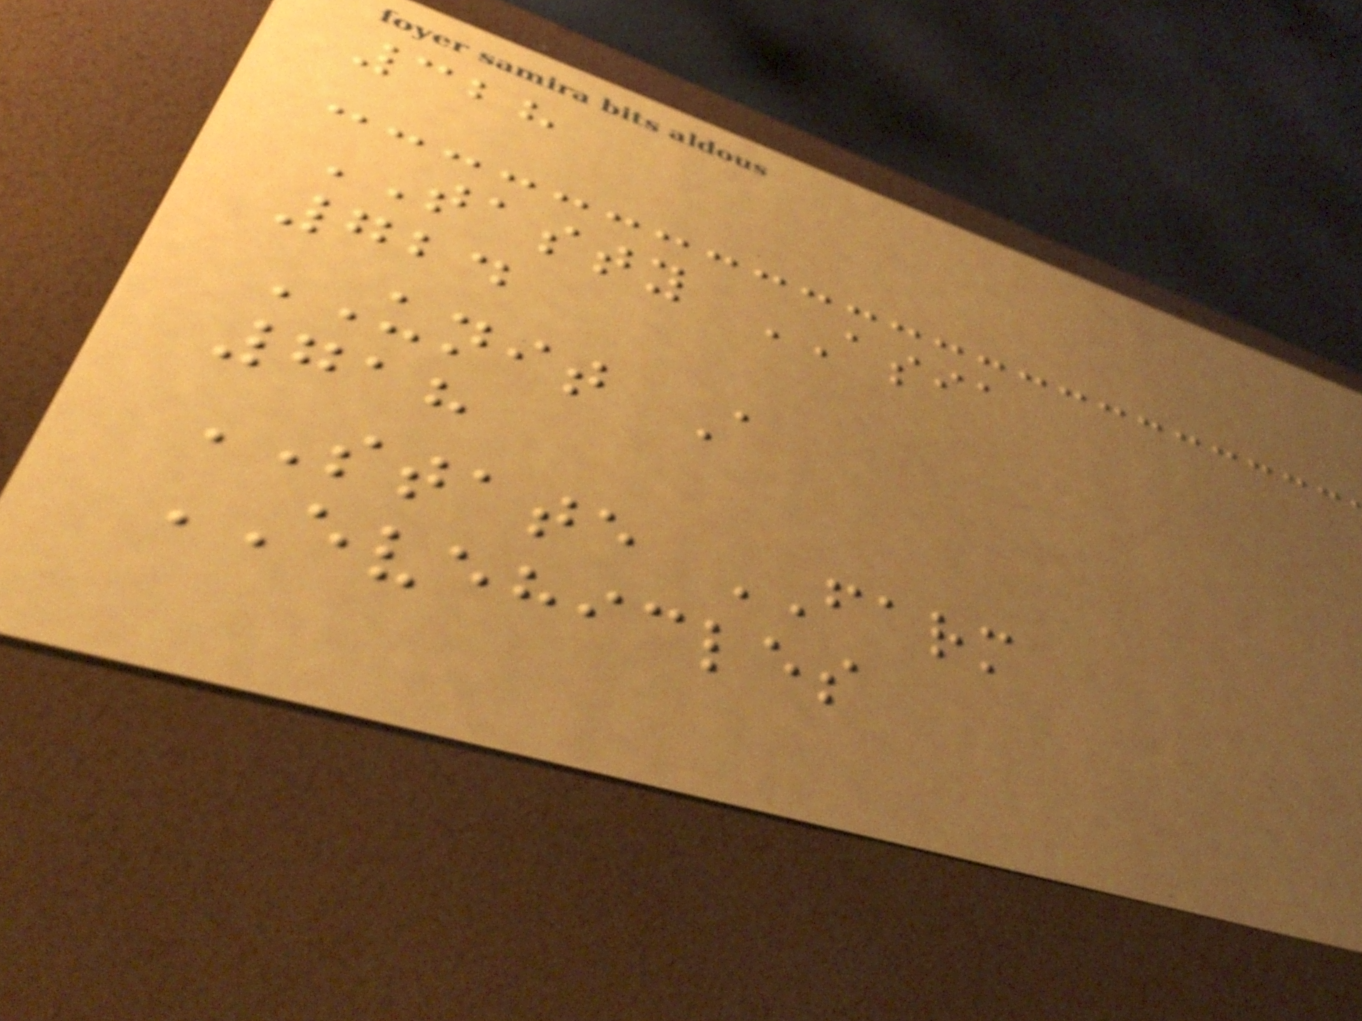328
TASTY ASIA
724
UNIT A
718
STATE FARM
EVEHICLES
